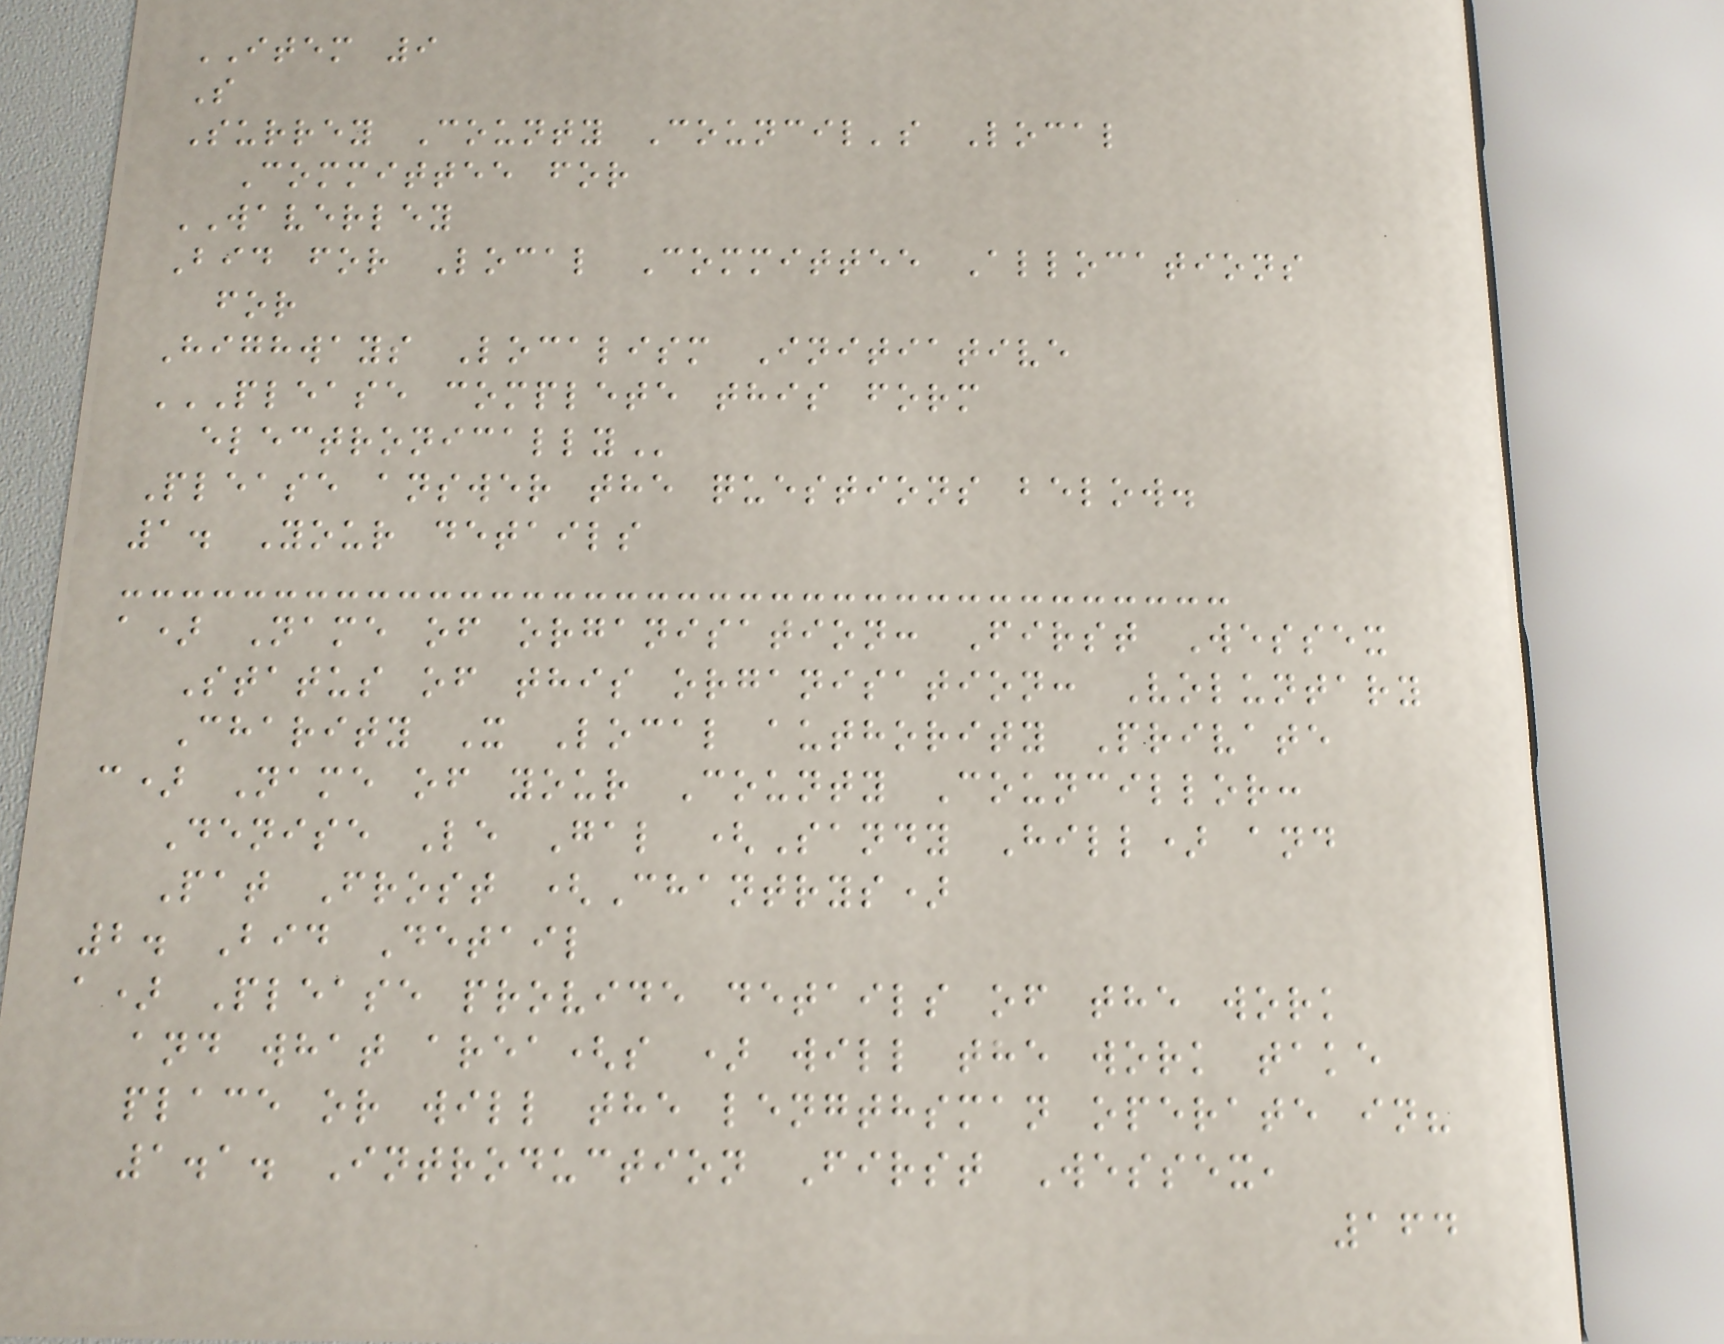ITEM 9
S
Surrey County Council's Local
Committee for
WAVERLEY
Bid for Local Committee Allocations
for
Highways Localism Initiative
PLEASE COMPLETE THIS FORM
ELECTRONICALLY
Please answer the questions below.
1. Your details
a) Name of organisation: First Wessex
Status of this organisation: Voluntary
Charity X Local authority Private
c) Name of your County Councillor:
Denise Le Gal (Sandy Hill) and
Pat Frost (Chantrys)
2. Bid Detail
a) Please provide details of the work
and what area(s ) will the work take
place or will the lengthsman operate in?
1.1. Introduction First Wessex,
164
